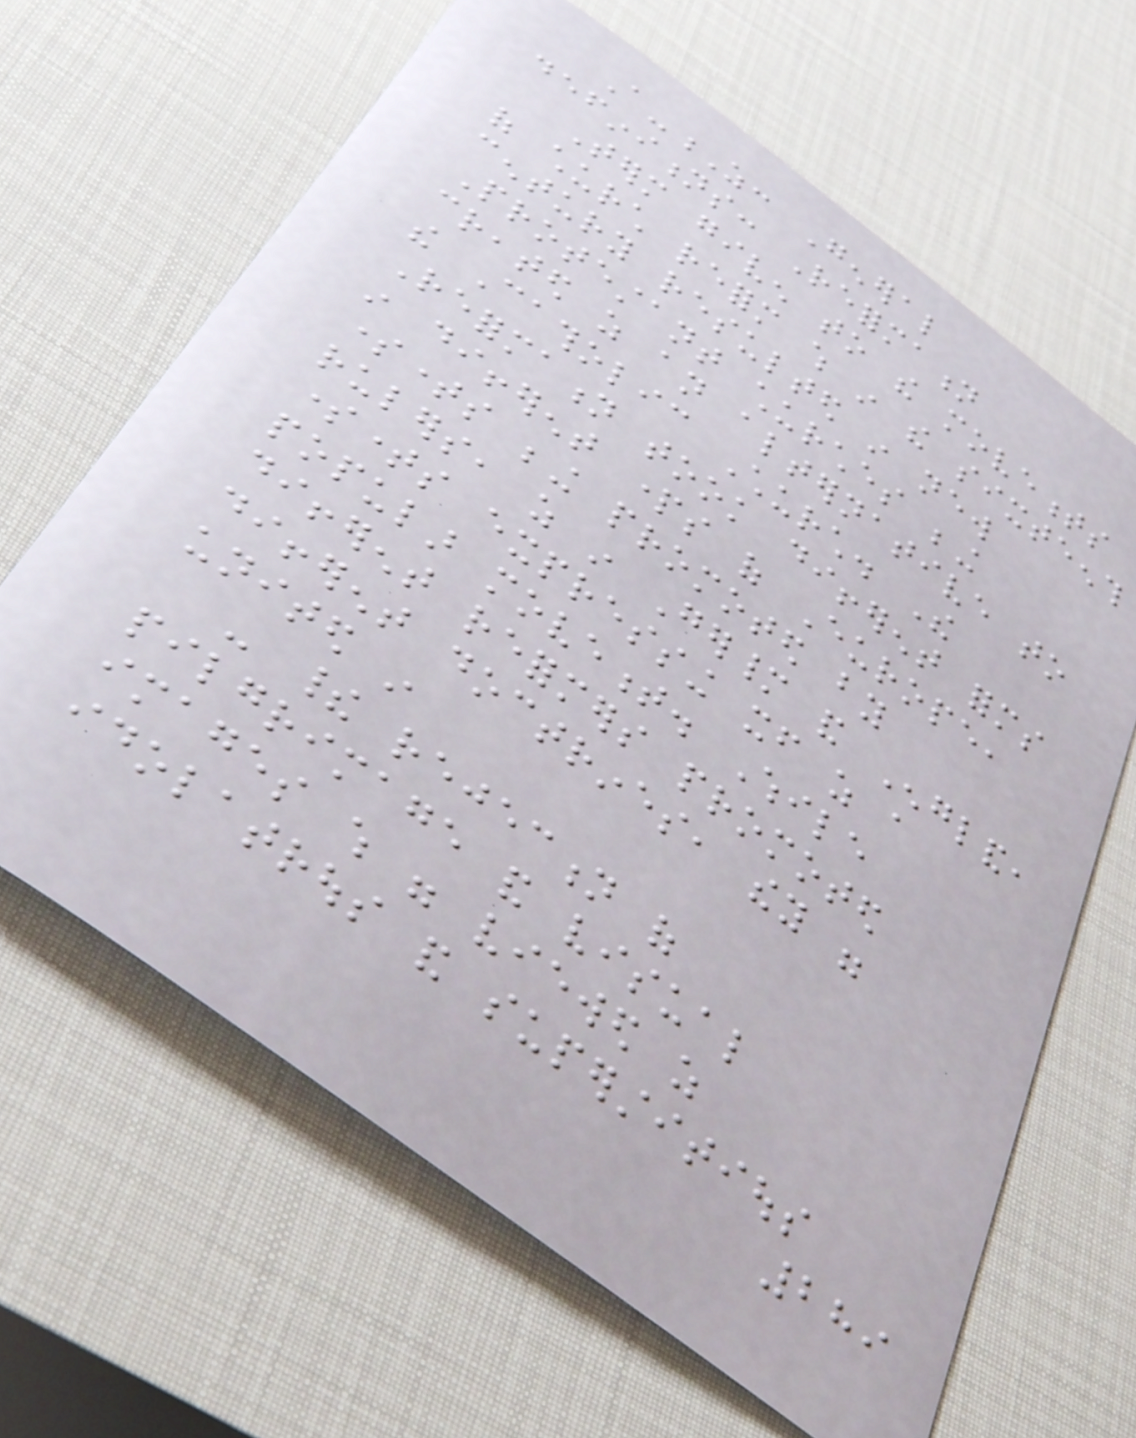A-Z: General
definitions: Reformation
Term given to the movements
of church reform which in the sixteenth
century resulted in new
Protestant churches being
created as an alternative to
the Catholic Church. The
Reformation took different forms
in different parts of Europe,
sometimes being promoted by
rulers, as in Germany and England,
sometimes expressing itself as a
popular movement. While
different reformers promoted
different doctrines, they were
united in
- their rejection of
pilgrimage and visual
images which were viewed as
idolatrous and superstitious
289
